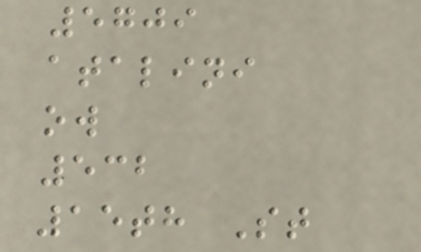5709
atalini
ow
532
15th St
